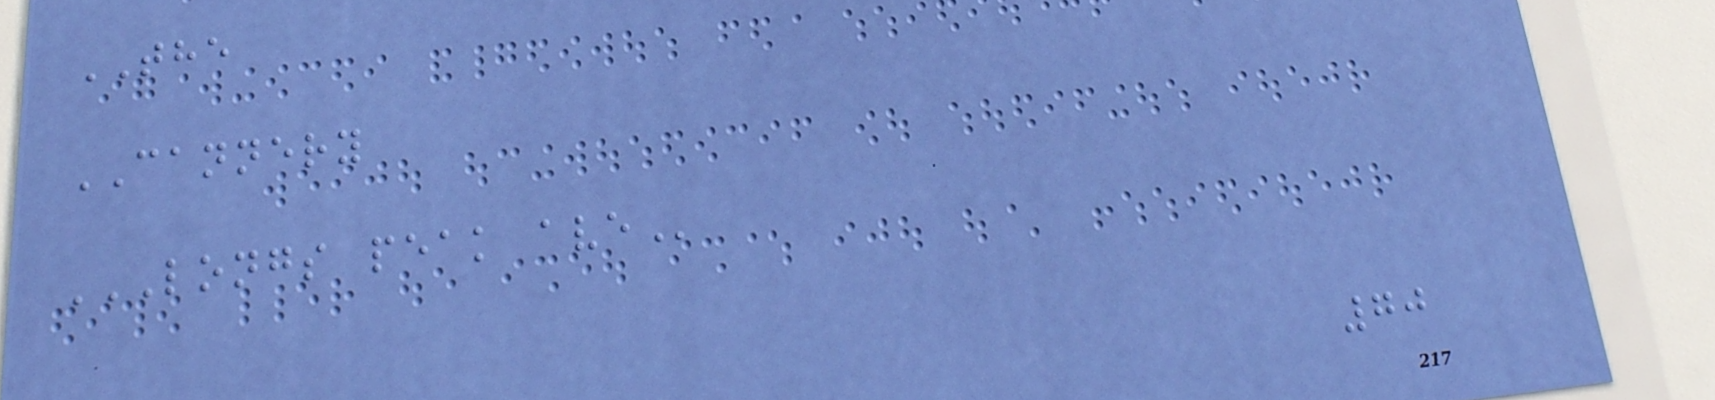THE
CANNERY
LONGS PEAK AVE
70
